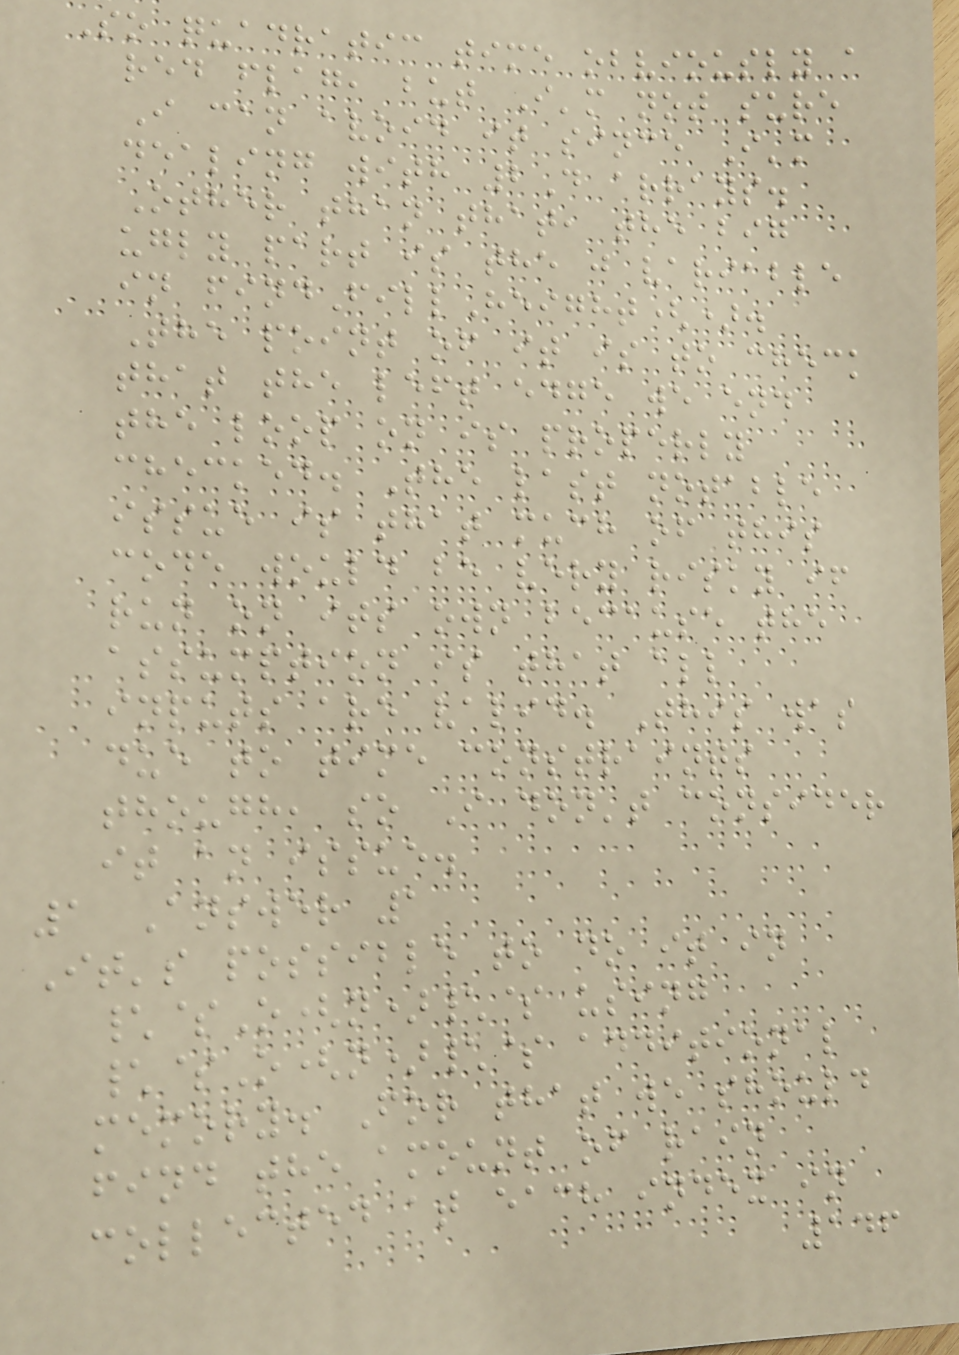So quadratic time obviously a
red flag, but I'm not sure
I can avoid it since I'm
dealing with 2D arrays.
Other than that, the big
ugly part is the j variable
in findFillHeight().
The point of it is to check
that the left edge we end
the loop on is properly
checked. The last notable
issue is that much of this
code would be very risky if
run on its own because the
assumption is that all
inputs are valid. This was
due to time constraints
though, so I don't consider
it an issue.
1 Answer 1
It's possible to do it in
\$O(n)\$ using
\$O(n)\$ additional
memory. For that we should
find the amount of rain
collected at each index in
146
